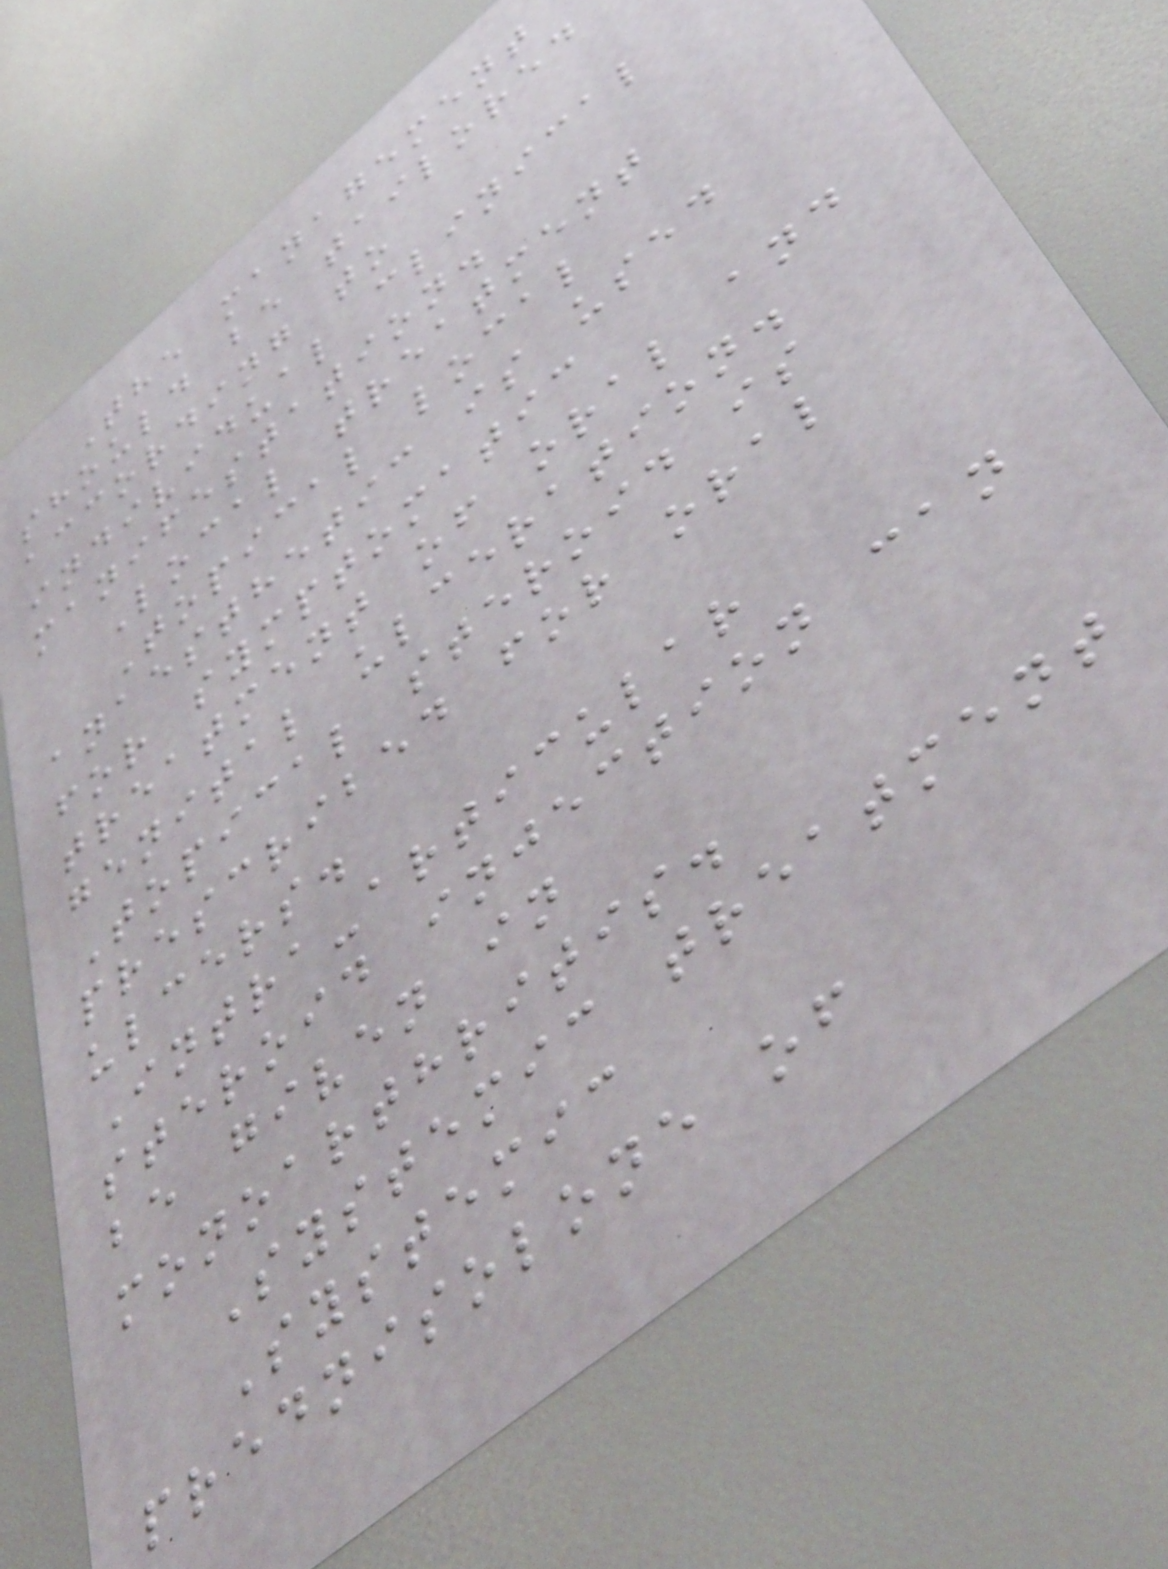The management
should be tailored
according to
individual clinical
manifestation.
Local treatment
Topical local
anaesthetic is used
for symptomatic
treatment of oral and
genital ulceration.
Topical steroid is
prescribed for oral
ulcers.
Intra-articular
steroid injection can
be given in
monoarthritis.
Systemic treatment
Systemic
prednisolone of
